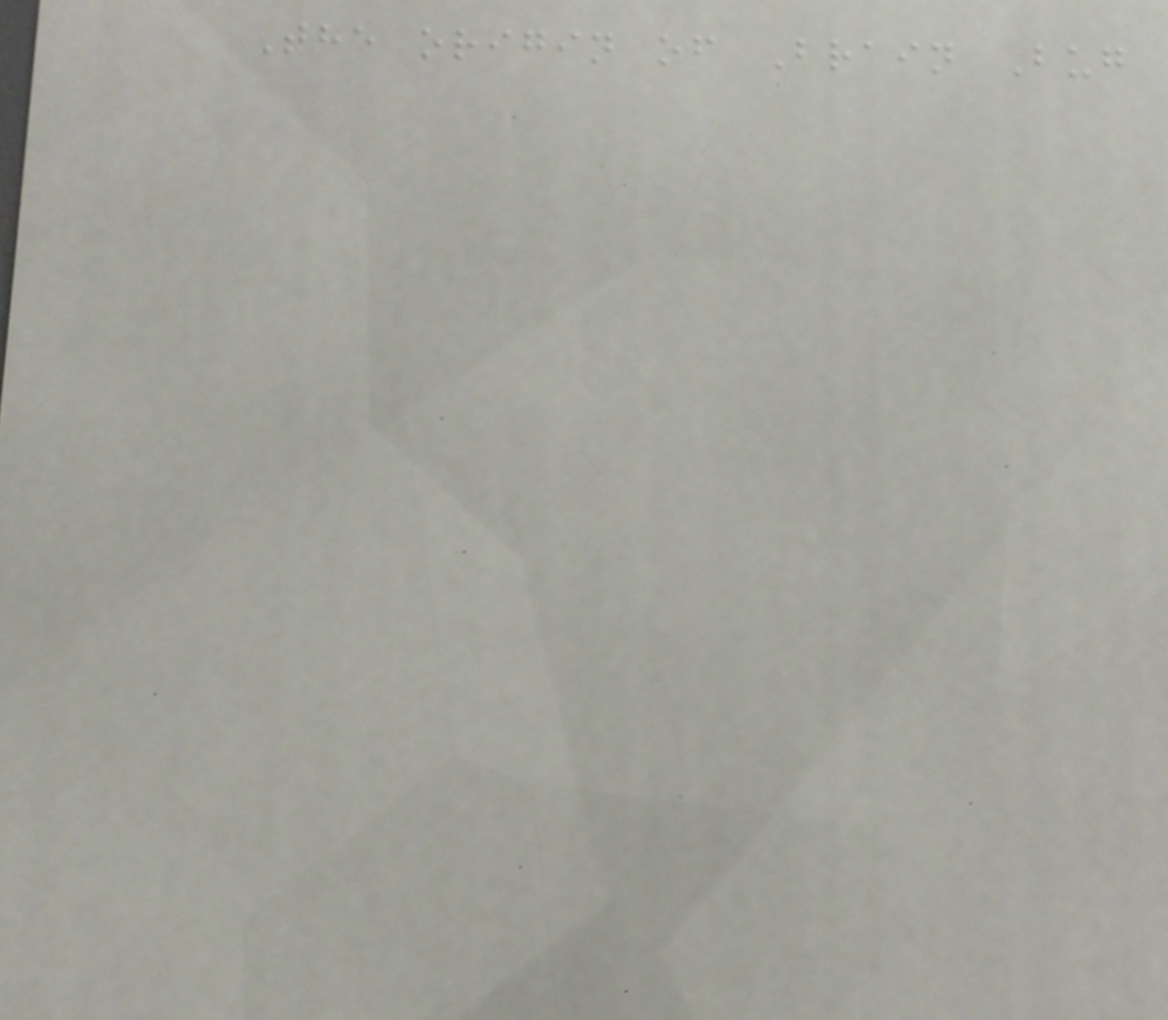The origin of Brain Bug
